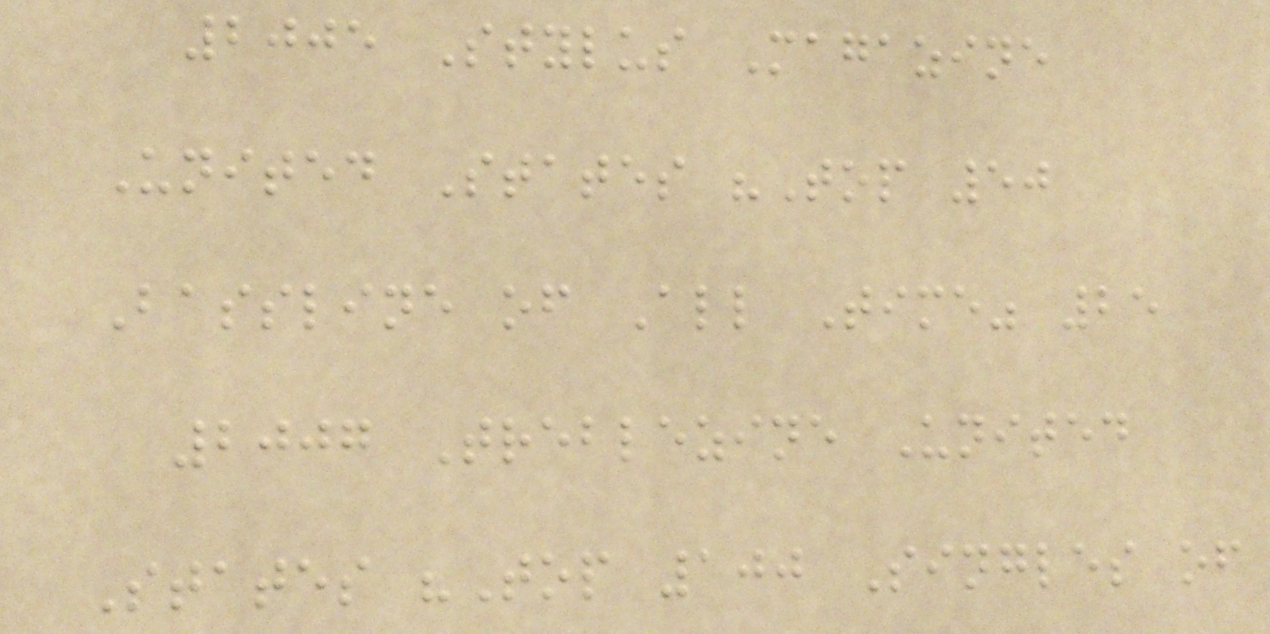2005 Stylus Magazine
United States "Top 50
Bassline of All Time" 25
2007 Treblezine United
States "Top 100 Singles of
